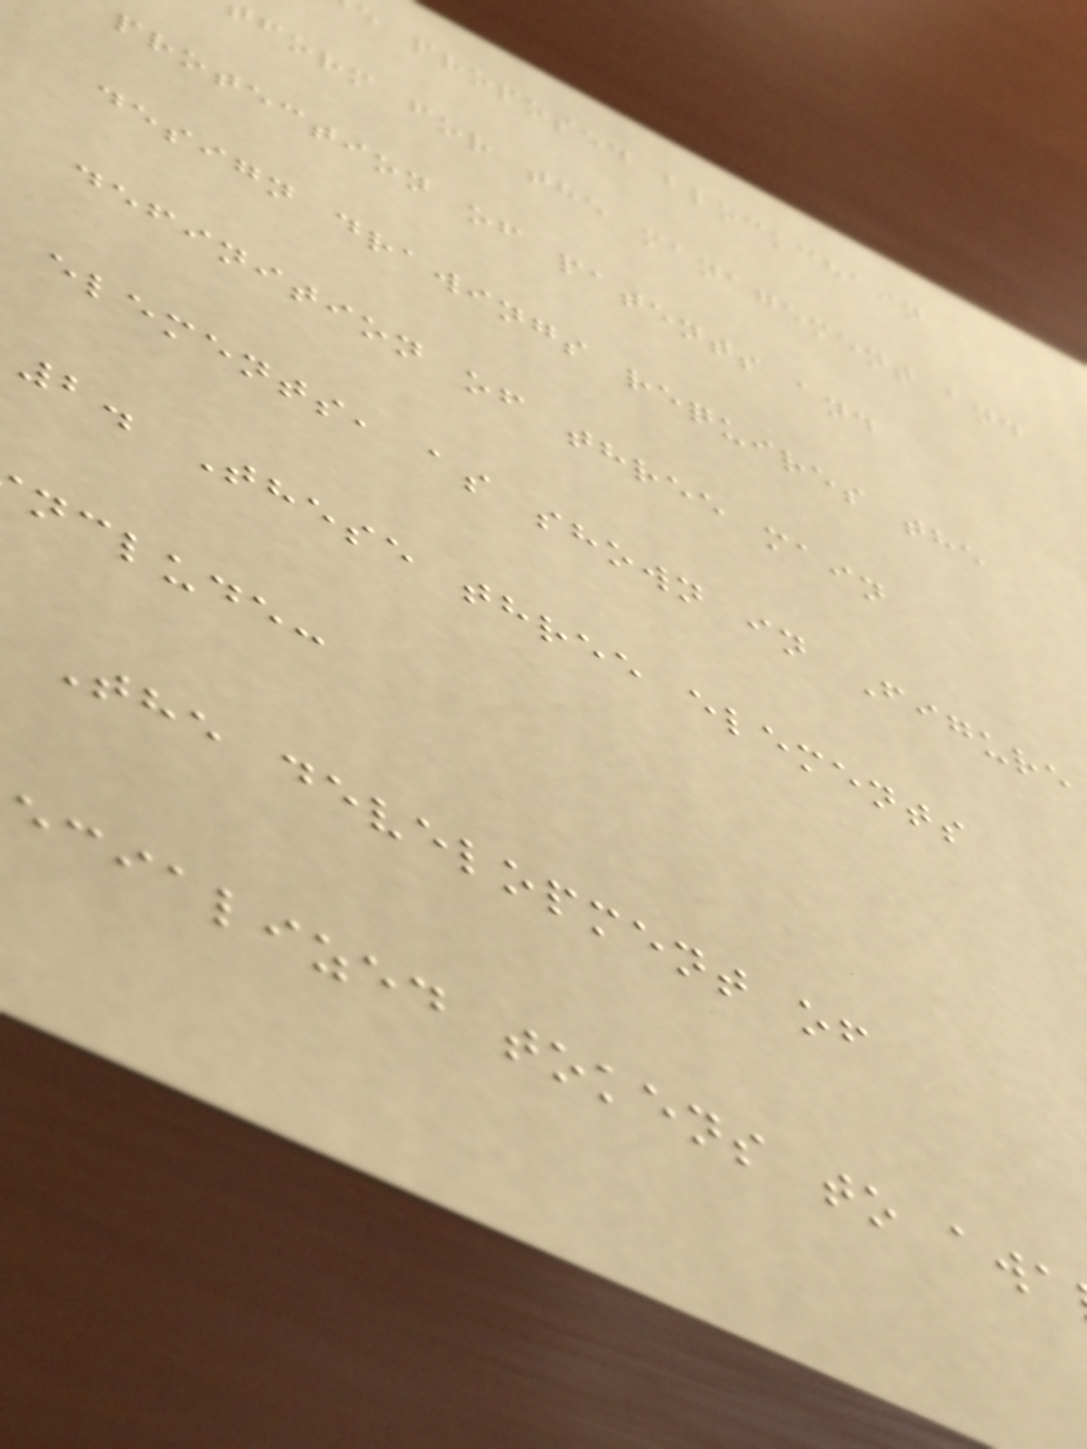e proposed blockchain
form for the management and
protection of patents and
design drawings requires the
definition of three main
elements, as shown in Figure
2. These three elements
nclude:
The development of
ecialized tokens to awa
